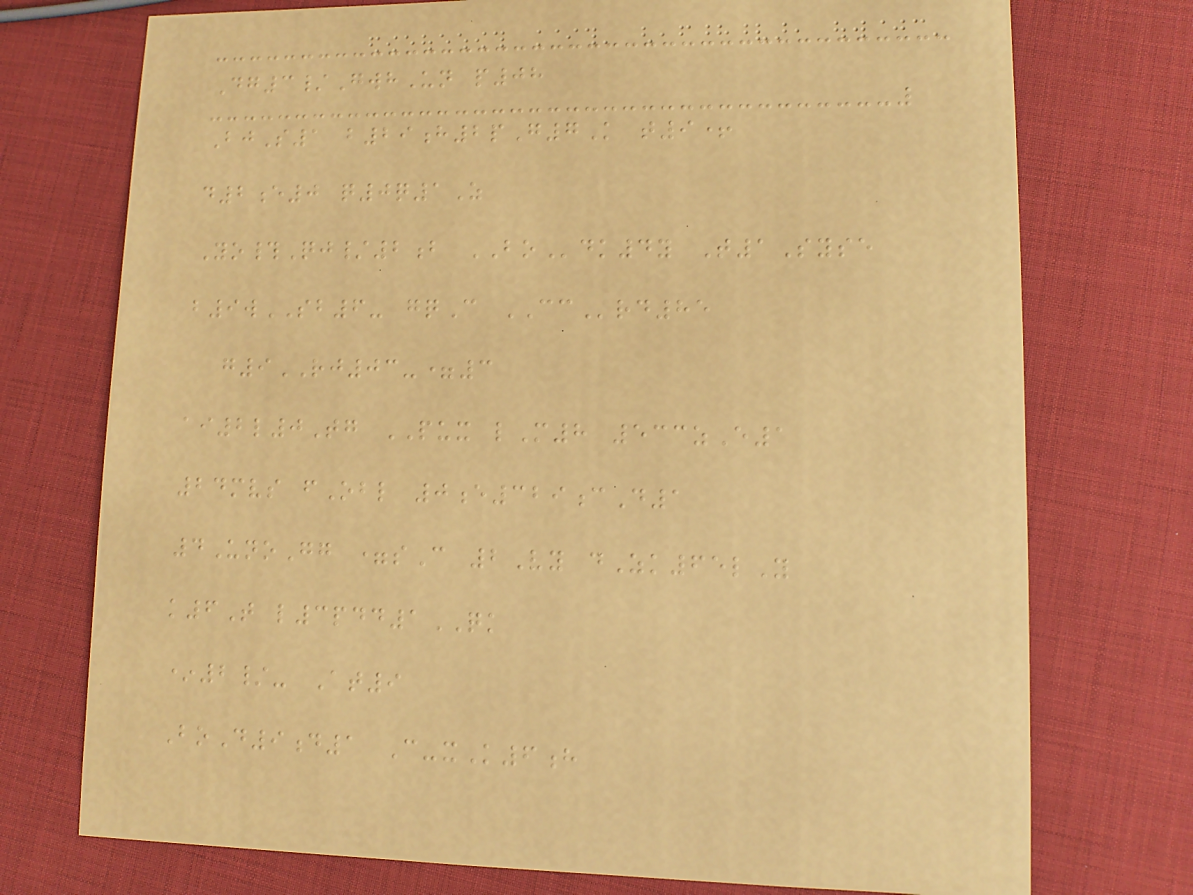Dg3/GwhUn p08
BjS1 b29h2pG7K t9+
d2e0 q0q1Z
Yo#Qj/2b BOdk4y T1Syse
b9wSB6- gqC CCrd85
g9RJ03-=3
ai2l0Tg PUX lM8 533zE1
24mvs fObl 0e329cD1
4UnoGg =sC 2Vy dZk65lY
k6T l3pdd1QK
*2/- At9
BoD9d1 C-xK6h
